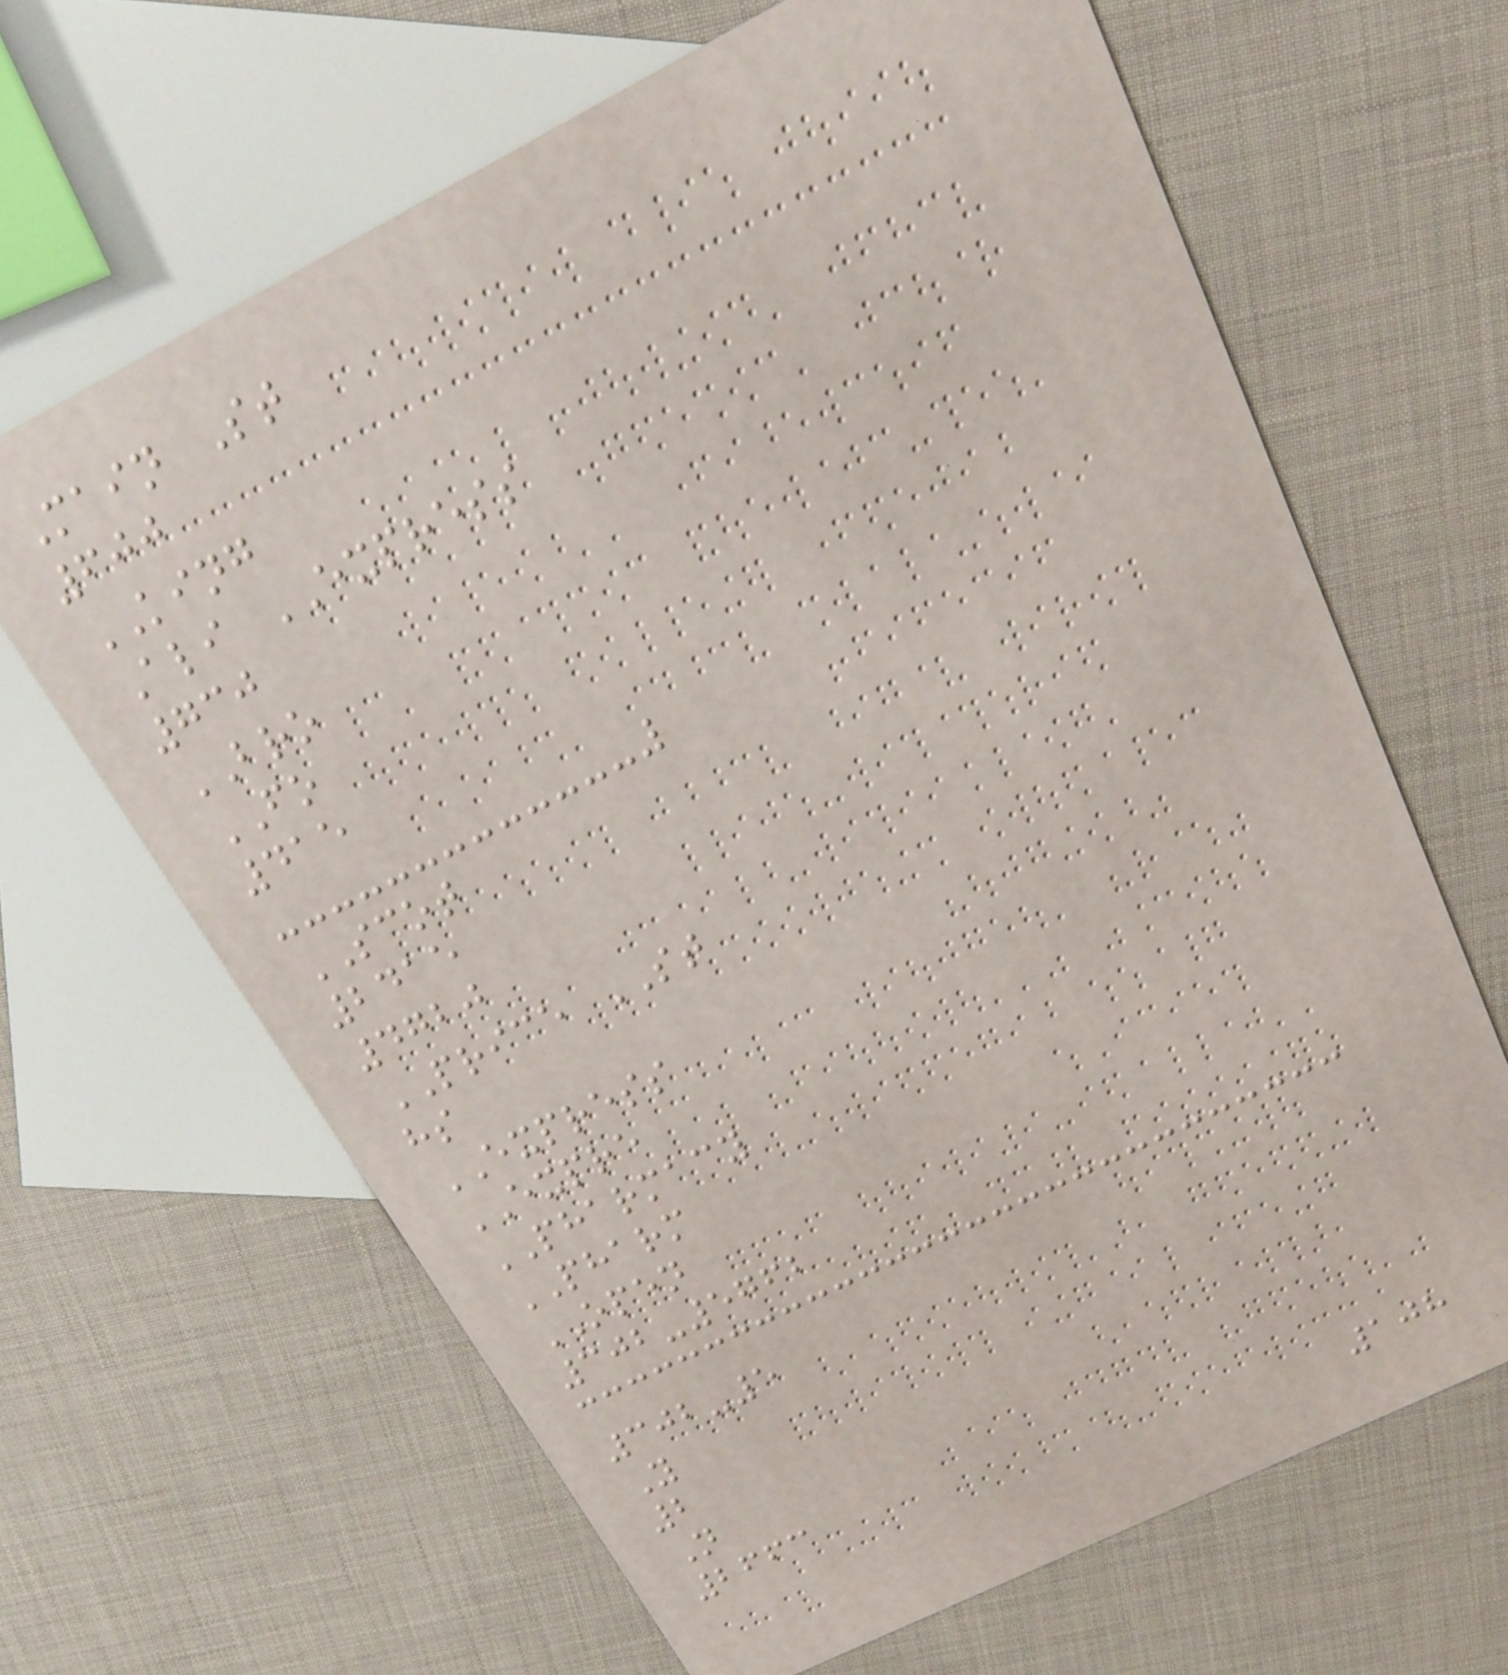Main St
600
KING
Ali EXPRESS
730
BRO
FO
415
SCOT
2415
4720
PRICE ST
hs
EXPRESS
EXPRE
PHARMACY
PHARM
OPEN
302-5762
302-5
Y
2
N
2663
108
